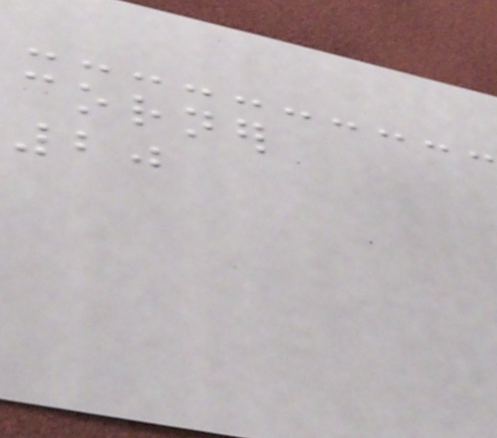corner
20
